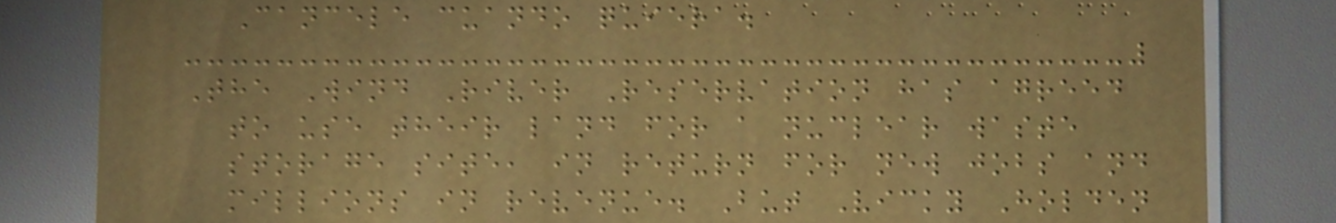Cancele cuando quiera.
The Wind River Reservation has agreed
to use their land for a nuclear waste
storage site, in return for new jobs and
millions in revenue. But Vicky Holden
